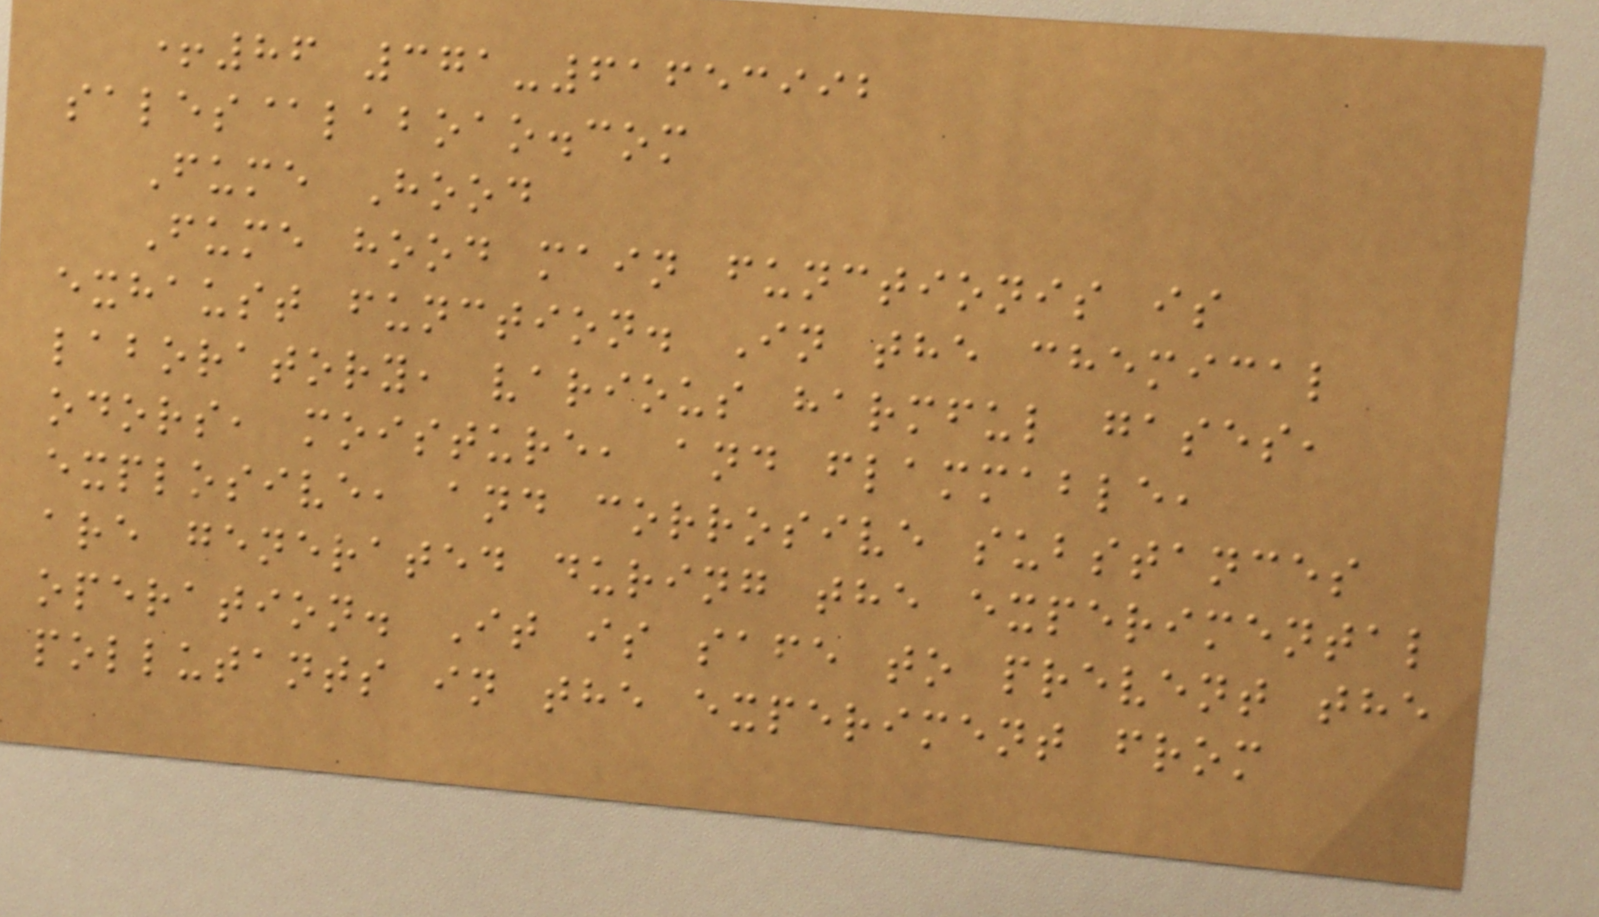+86 371-61653992
sales@laboao.com
Fume Hood
Fume hood main functionis is
exhaust function. In the chemical
laboratory, various harmful gases,
odors, moisture, and flammable,
explosive, and corrosive substances
are generated during the experimental
operation. It is safe to prevent the
pollutants in the experiment from
